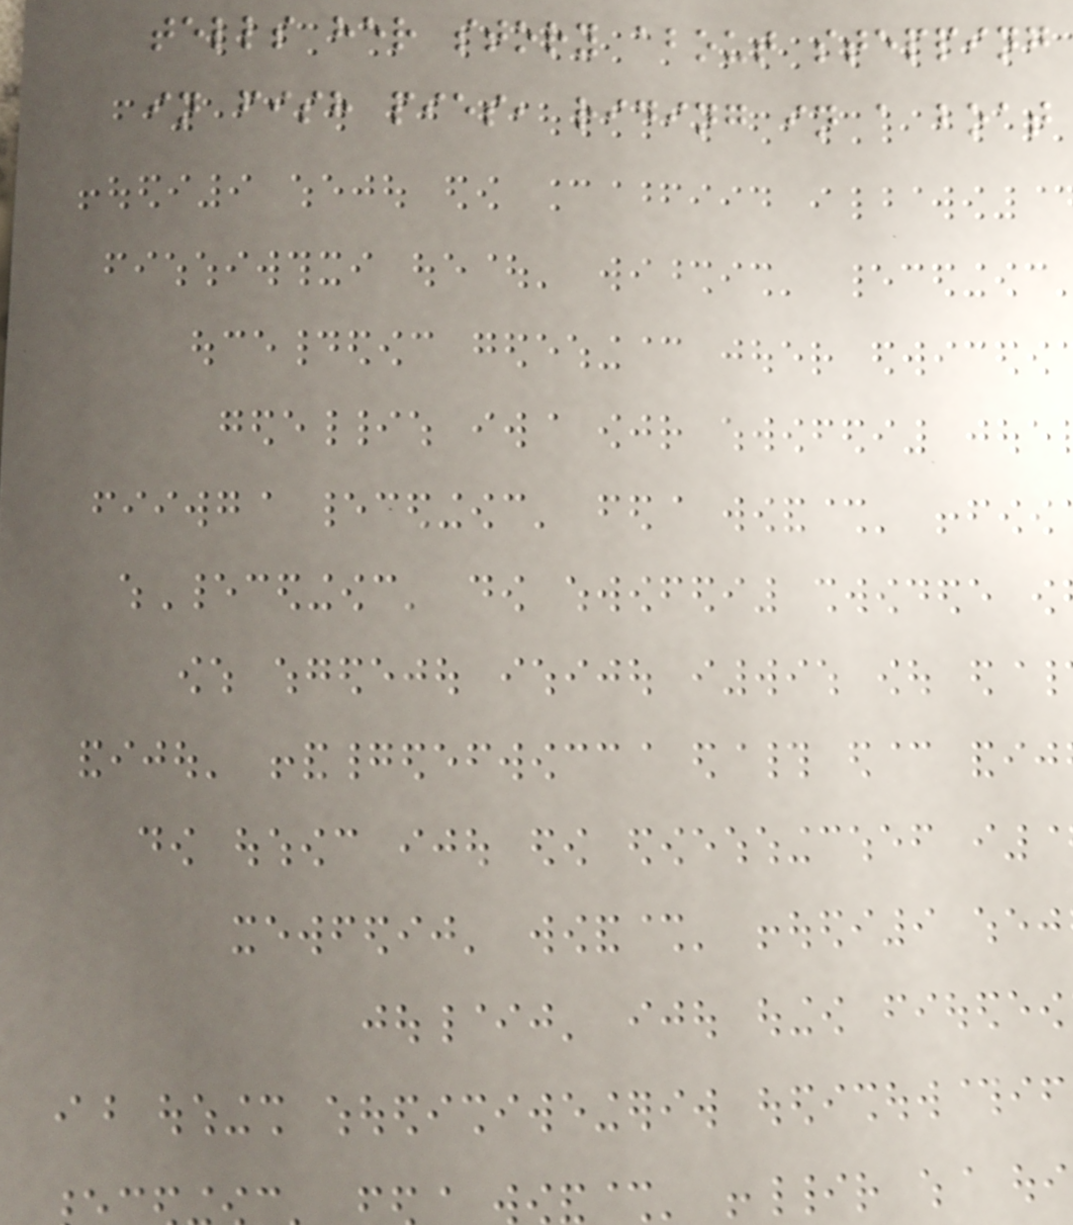tells her story about stepping
in fish pies, riding in a boat
